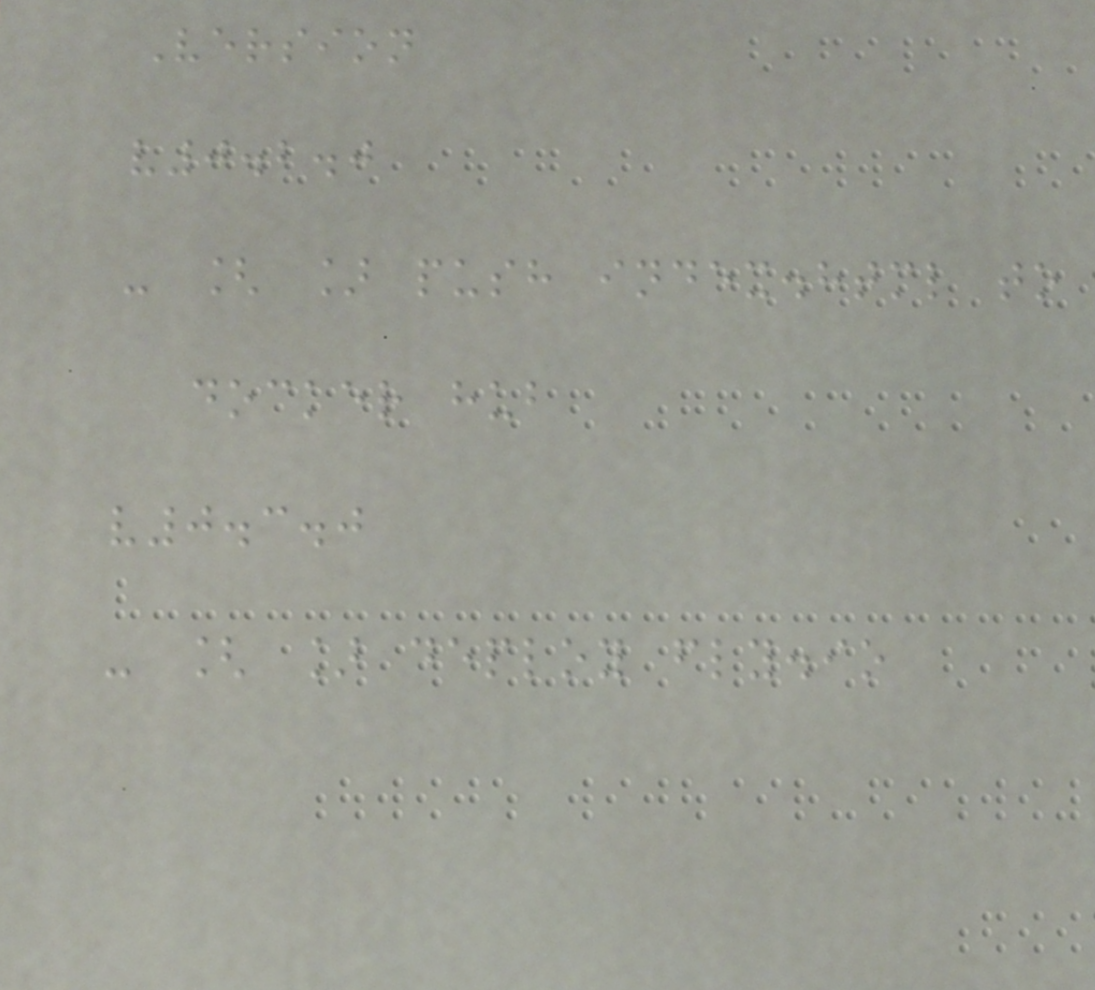Version
v0.2.0
- [ ] push index.html to
docker hub
v0.3.0
- [ ] deploy fly.io
